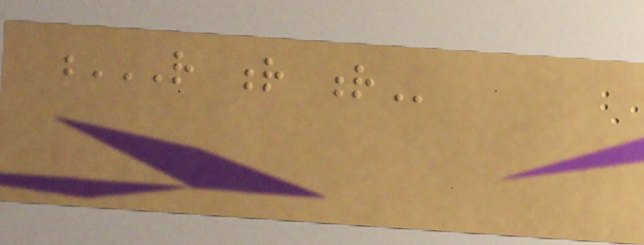R R R
